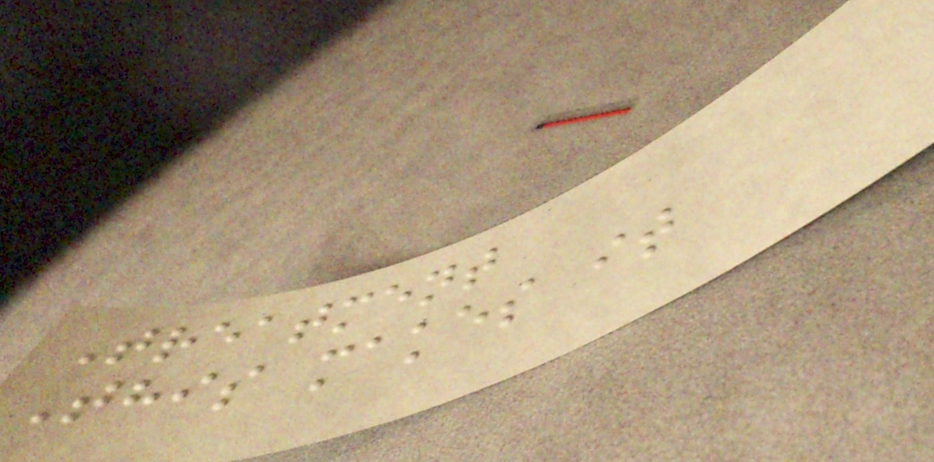Treatment
This makes it
